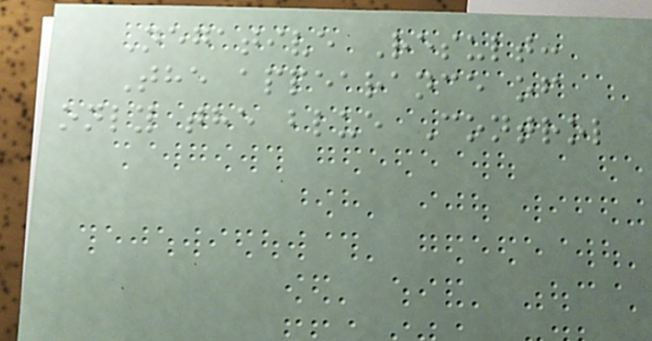Negative Result:
The appearance of
only the blue Control
